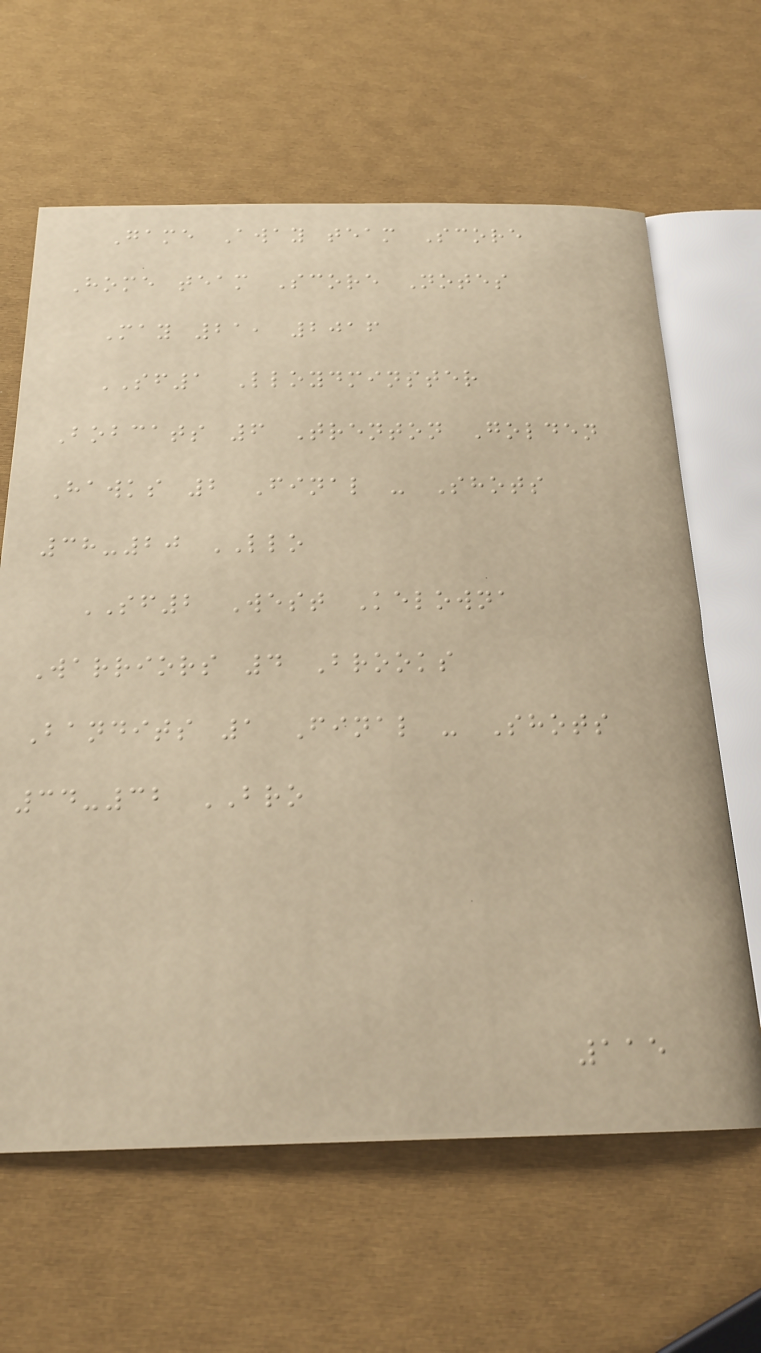Game Away team Score
Home team Score Notes
May 21, 2016
SF1 Lloydminster
Bobcats 6 Trenton Golden
Hawks 2 Final - Shots
38-20 LLO
SF2 West Kelowna
Warriors 4 Brooks
Bandits 1 Final - Shots
34-32 BRO
115
